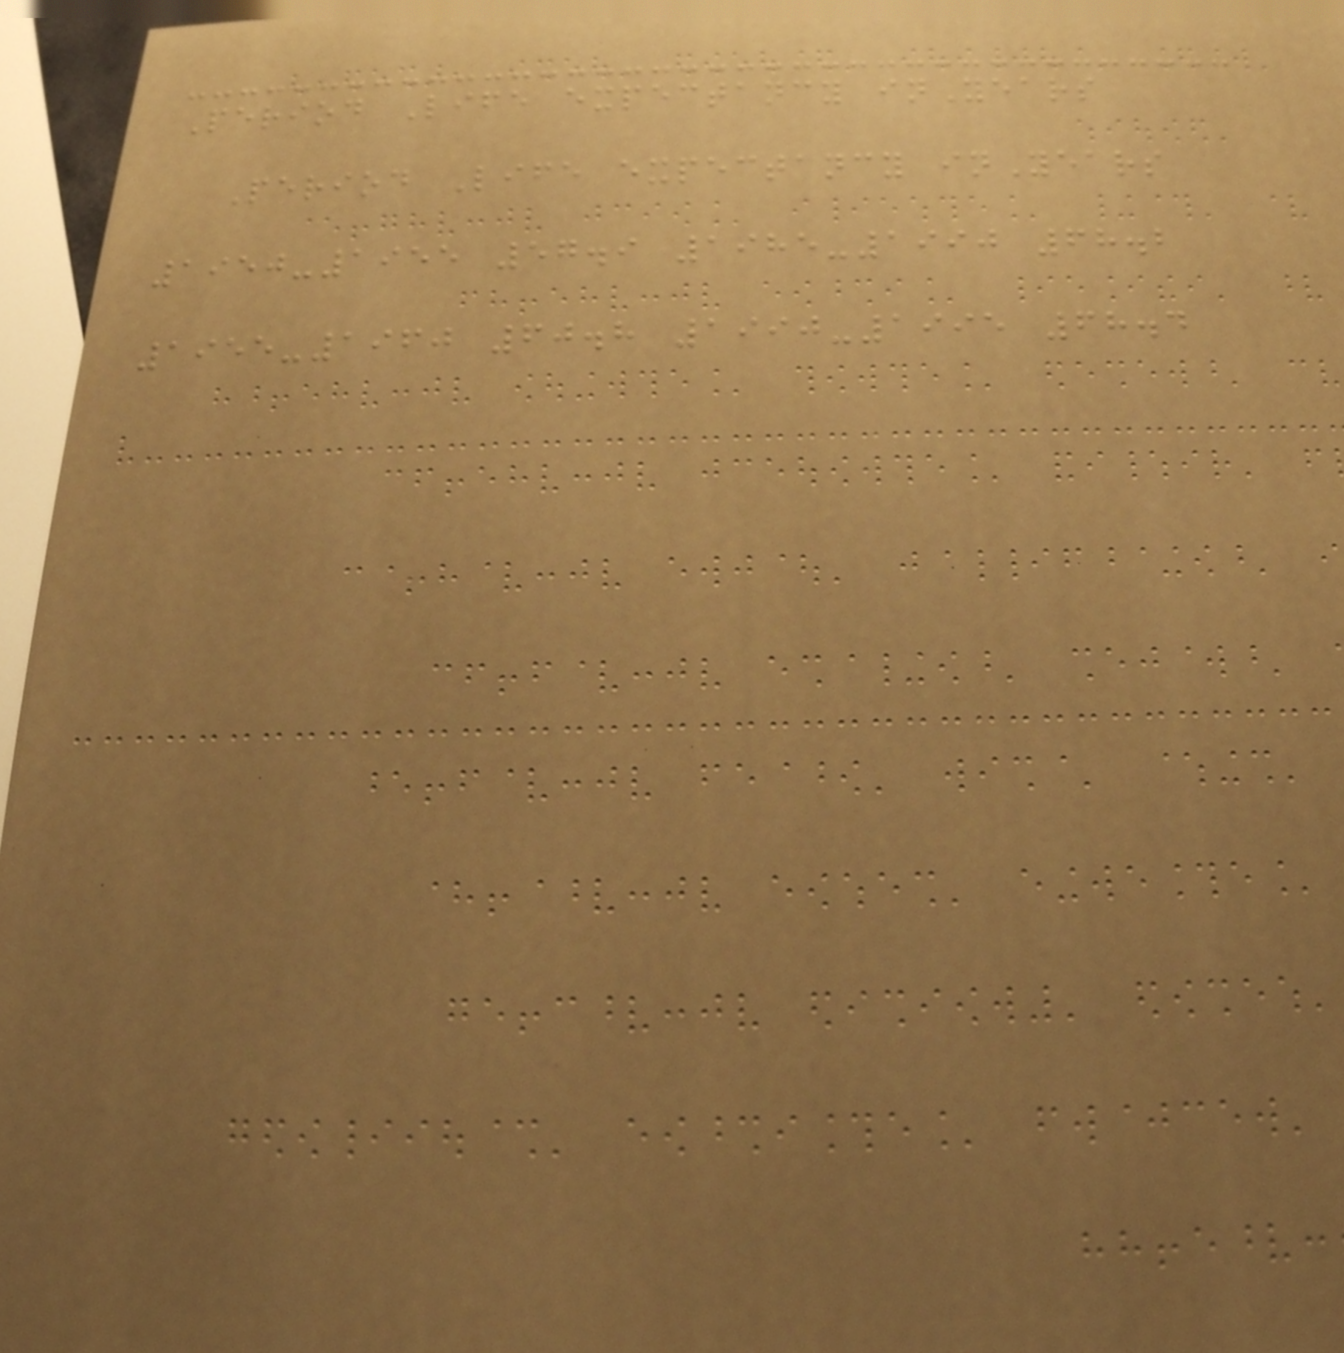Period Life expectancy inYears
Period Life expectancy inYears
1950-1955 57.9 1985-1990 68.2
1955-1960 60.8 1990-1995 68.4
